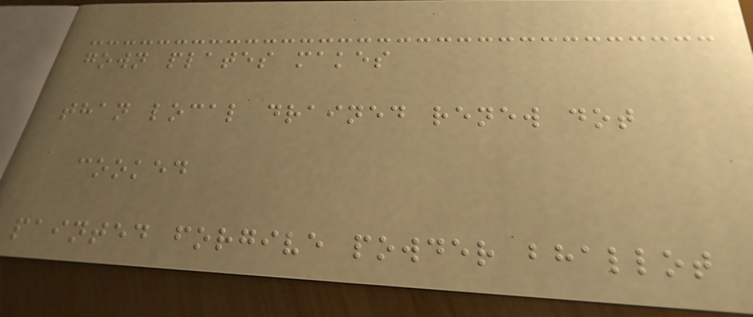gown plates makes
than local drained renew dot
cooked
painted forgive powder bhallot
